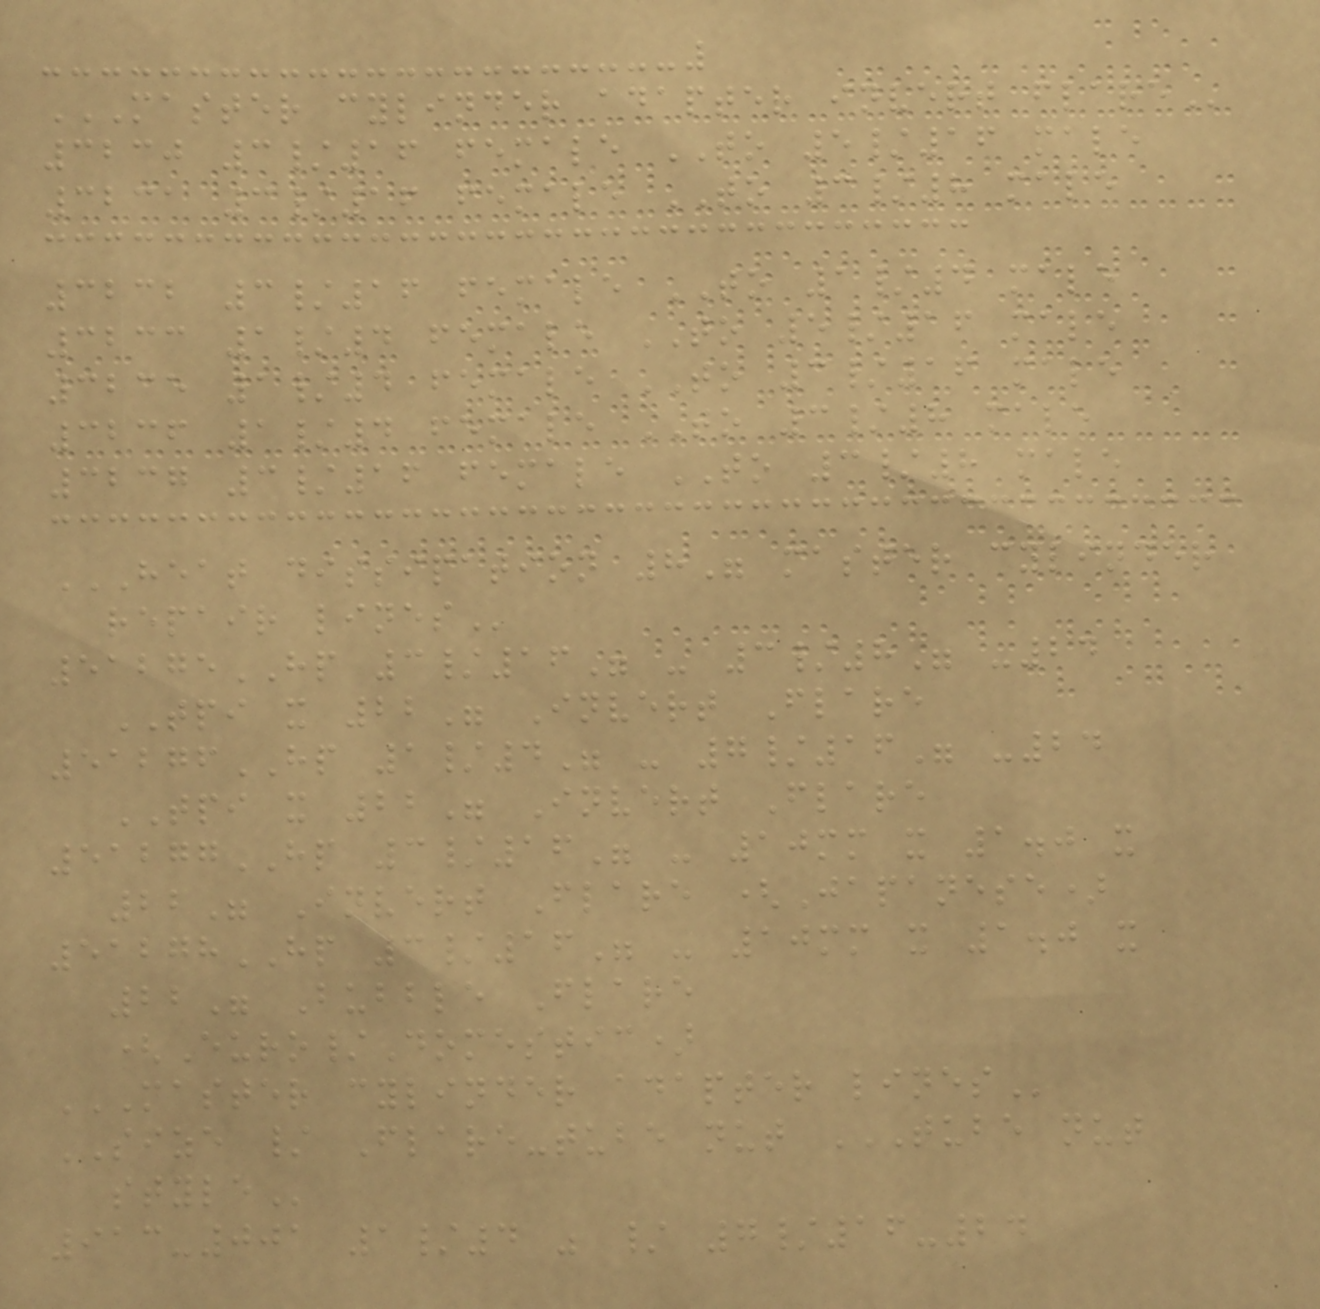MASTER CYLINDER ADAPTER INVERT FLARE
3230 3/16 female TO 5/16 male
3231 3/16 female TO 3/8 male
3232 3/16 female TO 1/4 male
3233 1/4 female TO 5/16 male
3235 1/4 female TO 3/16 male
3236 1/4 female TO 3/8 male
3237 3/16 female TO 3/8 male
HEAT DISSIPATION 8" MASTER CYLINDER
REPAIR LINES
51275HP 3/16" - 3/8" -24
TPI x 22" Invert Flare
51276HP 1/4" - 7/16" -24
TPI x 22" Invert Flare
51277HP 3/16" - 10mm x 1.0 x
22" Invert Flare (Japanese)
51278HP 3/16" - 10mm x 1.0 x
22" Bubble Flare
(Euro/Domestic)
MASTER CYLINDER ADAPTER LINES
SIZE / Flare-tube nut TUBE NUT
STYLE
913-001 1/4 " / 7/16-24
